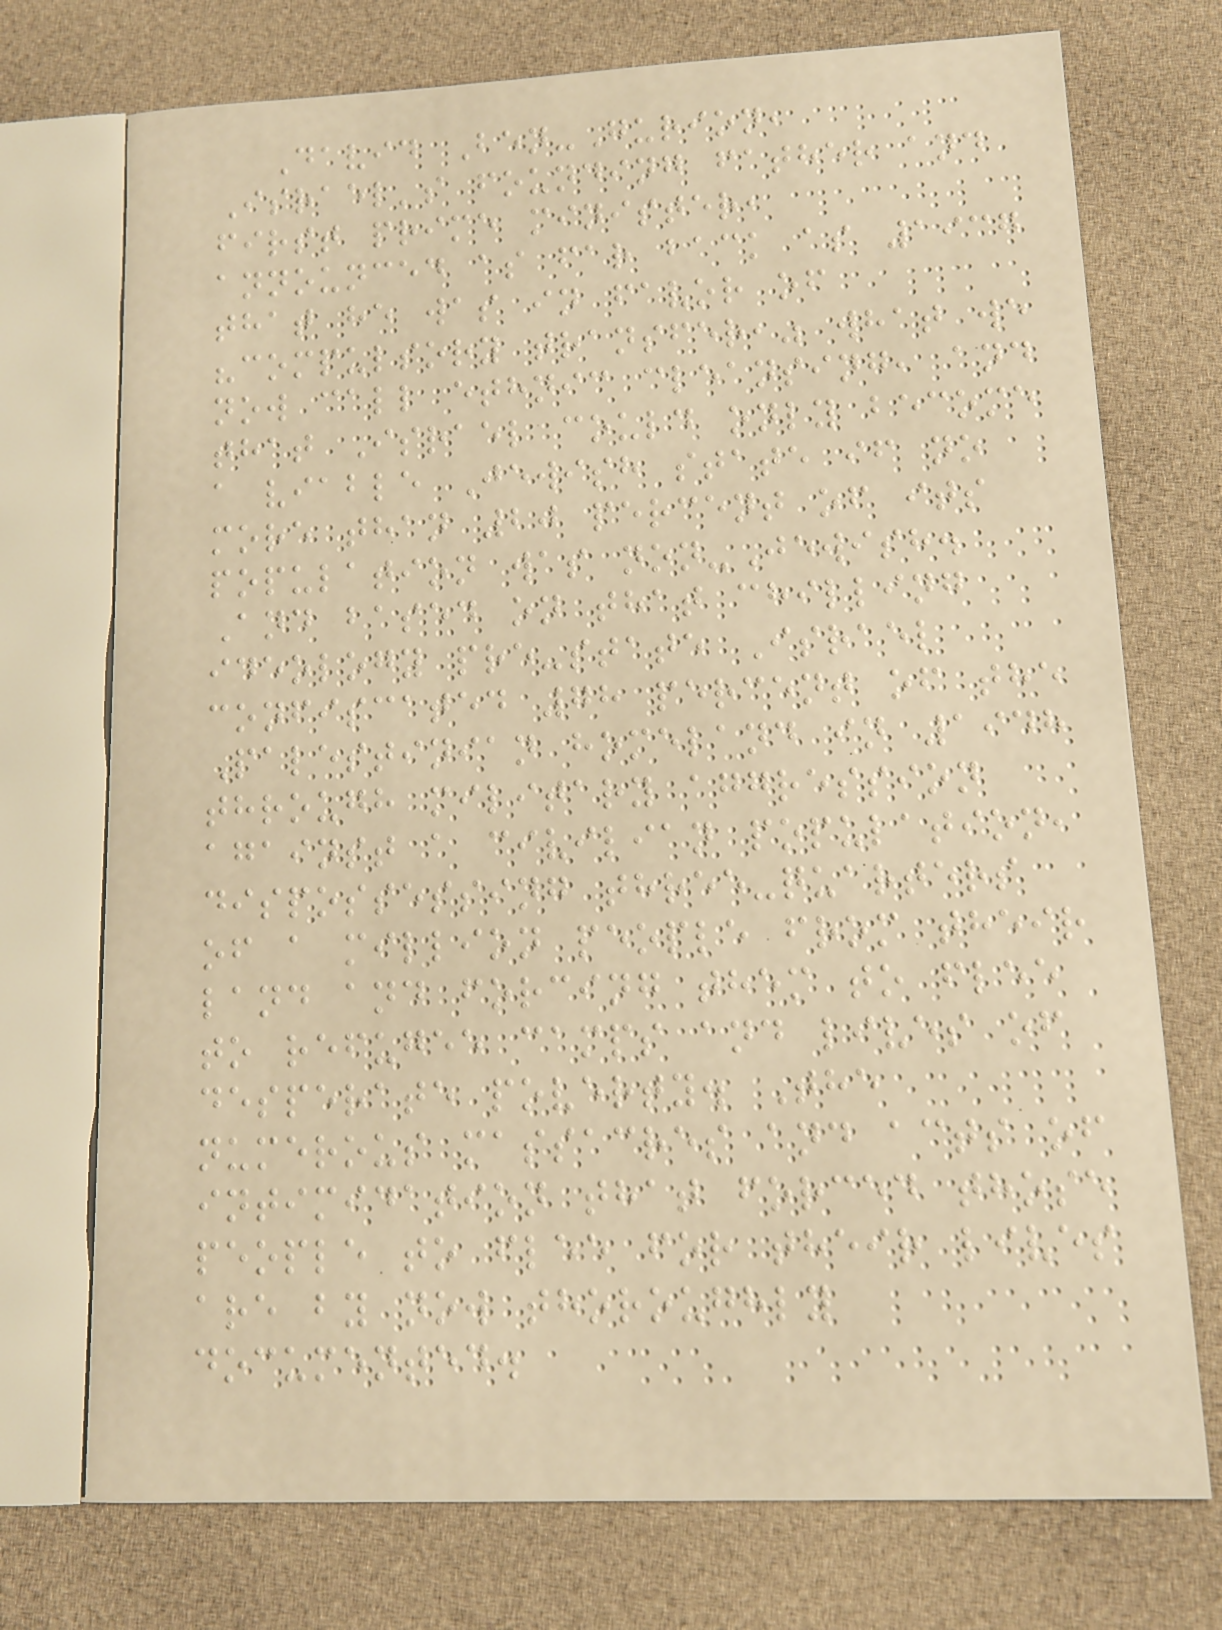David Ben-Gurion,
Israel's founding father and
first prime minister,
announced as far back as 1937
that he was in favor of
"compulsory transfer," what we
now call ethnic cleansing, and
that Israel could only become
a viable Jewish state if no
more than 20 percent of its
population was non-Jewish.
And based on that chilling
ideology pre-state Israel
confiscated 78 percent of the
Palestinian homeland in 1948
through military aggression
against a civilian population,
dispossessing three-quarters
of a million people from their
land and forcing them to flee
to refugee camps and lives of
desperate poverty. The
numerous massacres and acts of
intimidation that forced those
people to flee for their lives
are by now thoroughly
documented.
